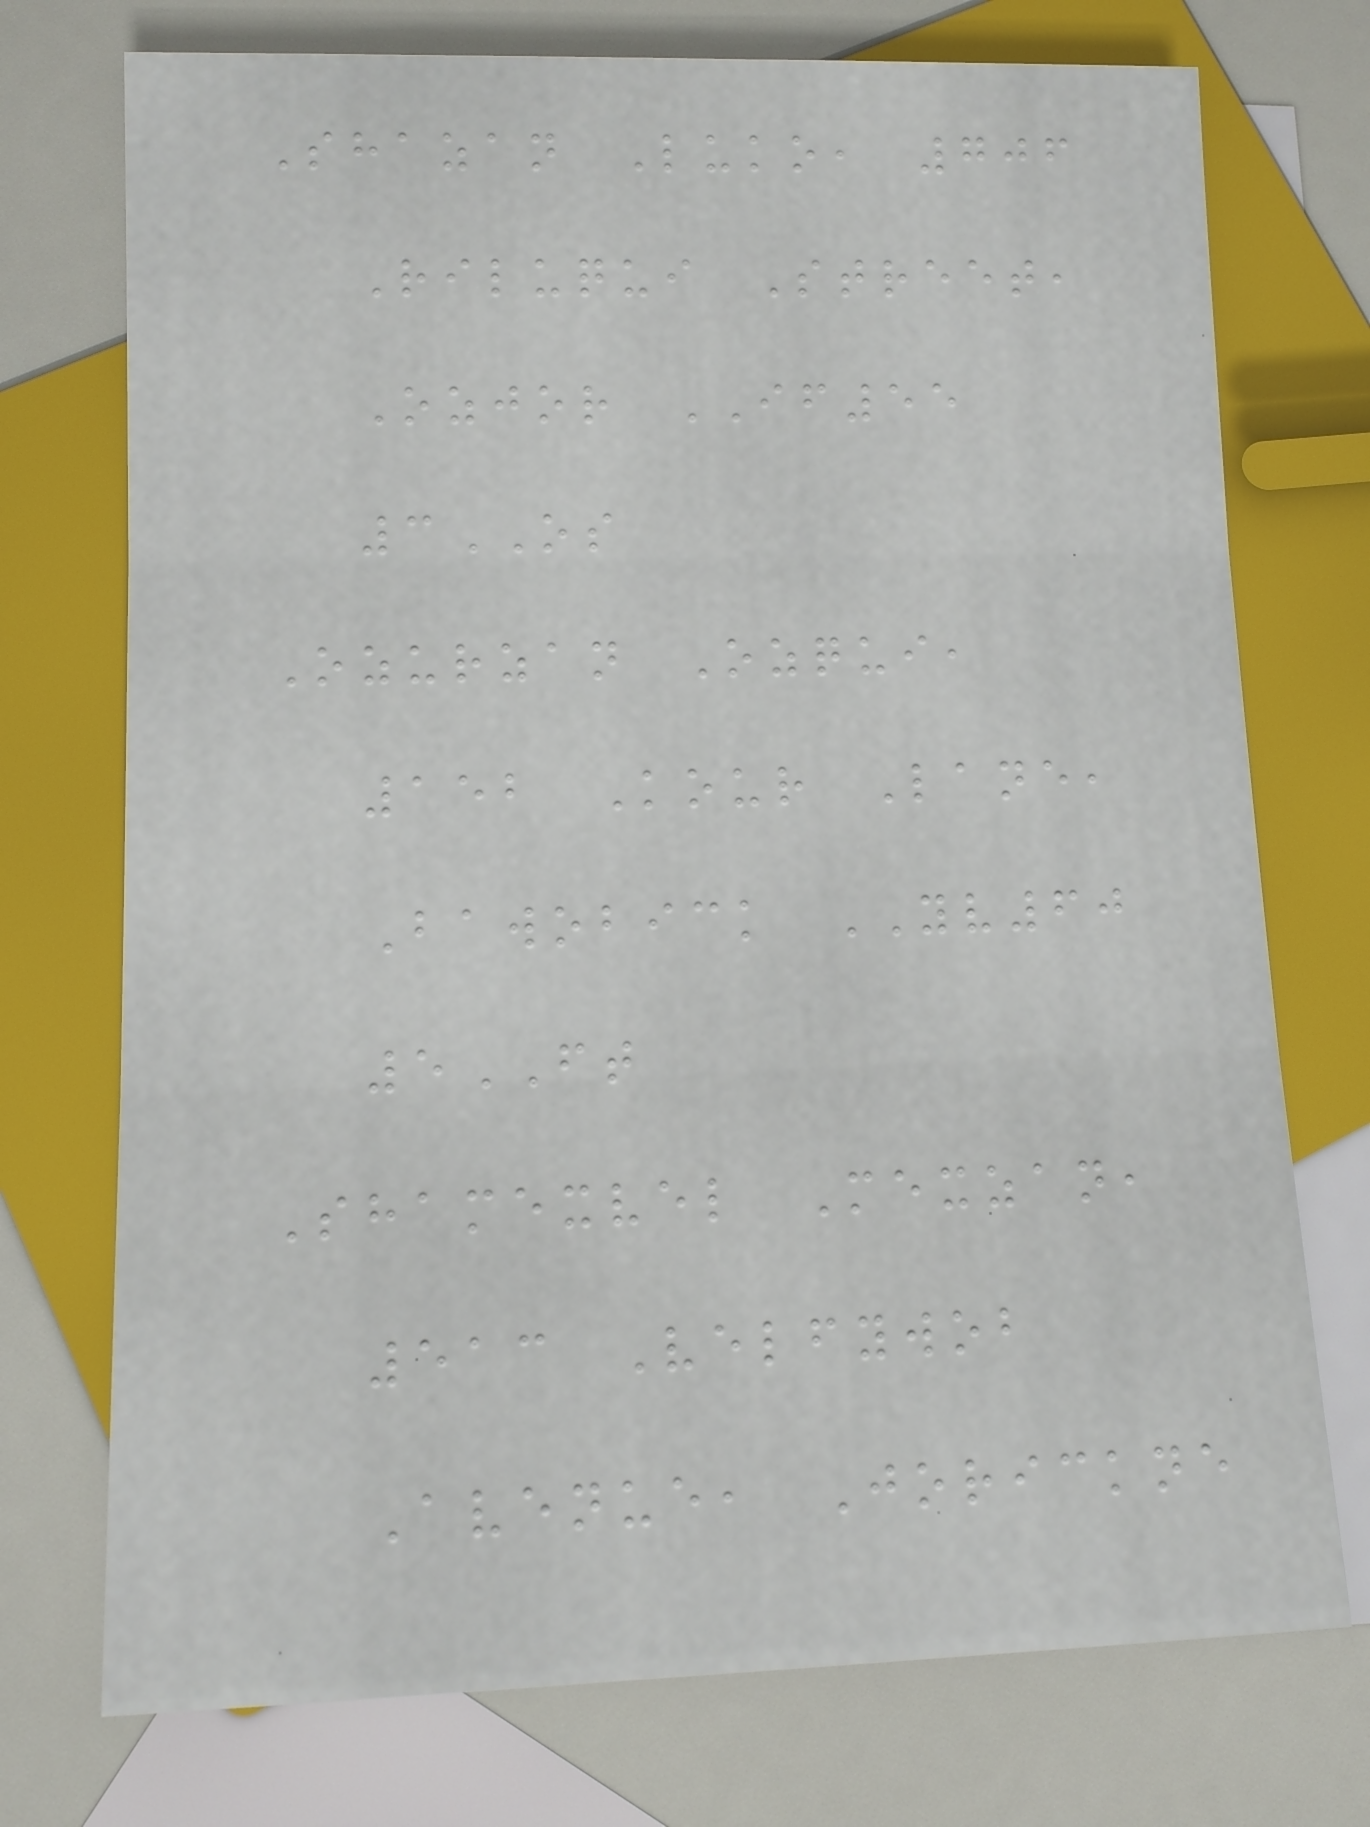Shazan Luko, 706
Riluqui Street,
Ozjor IF55
3OS
Ozurzan Ozqui,
152 Kour Lane,
Bawobick YV60
5FT
Shamexvel Mexzan,
513 Velfywob
Avenue, Jorickne
